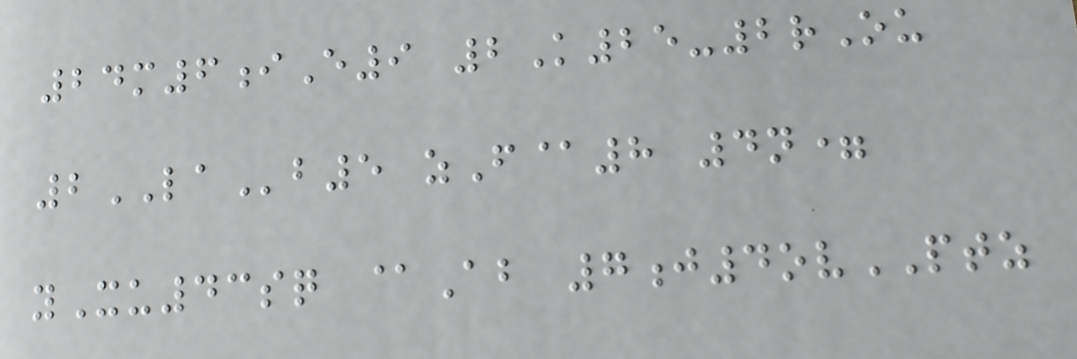24m6iE9 2K25-2rOu
2LAb5 zF@8 4n=
yXu43sq @Ab 7j4ovPTZ
